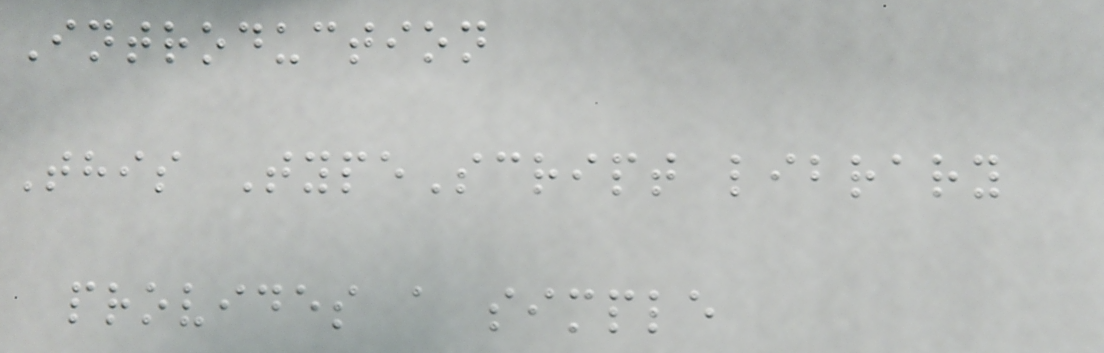Introduction
This TypeScript library
provides a simple
